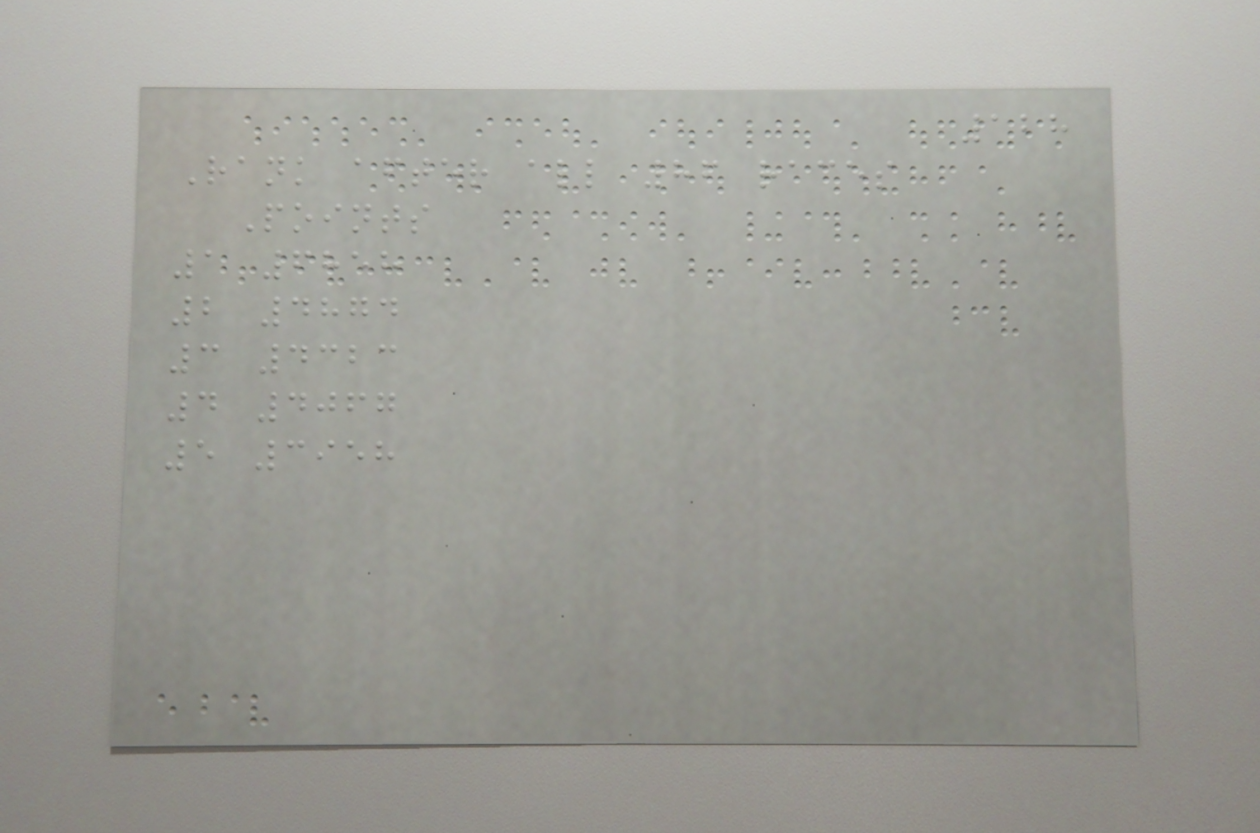128
Rank after all 86 races
Points
1 6858
2 4874
3 4323
4 4067
5 3958
